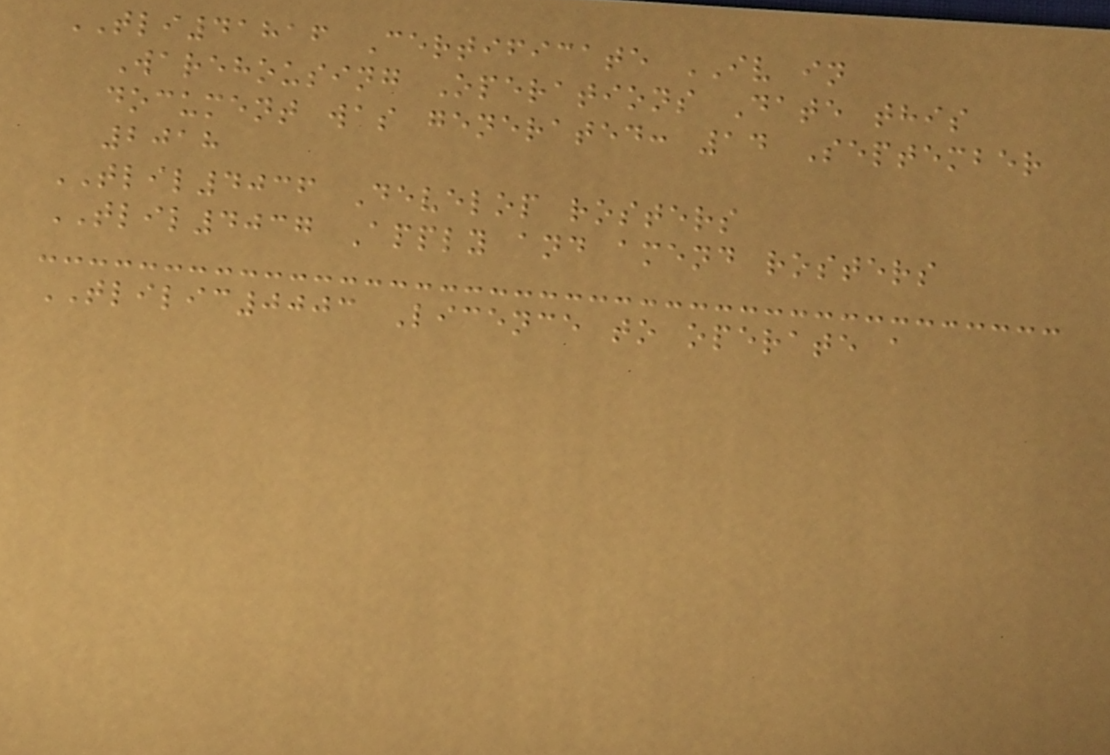TLI41816 Certificate IV in
Warehousing Operations Date this
document was generated: 14 September
2018
TLIL4036 Develop rosters
TLIL4037 Apply and amend rosters
TLILIC0003 Licence to operate a
